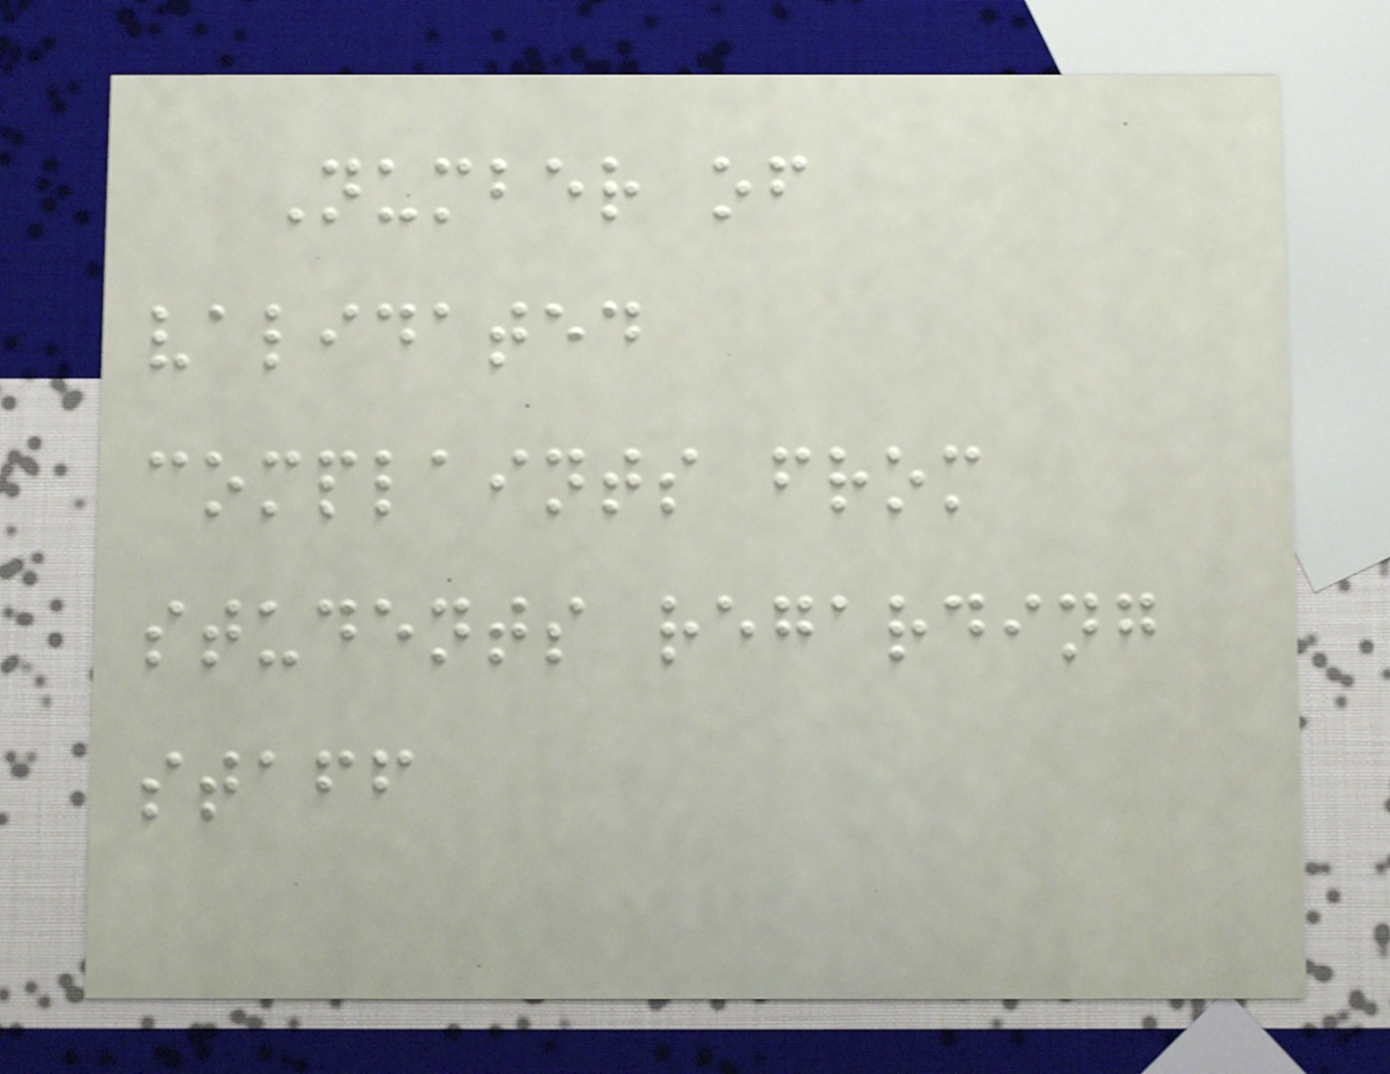Number of
validated
complaints from
students regarding
staff
